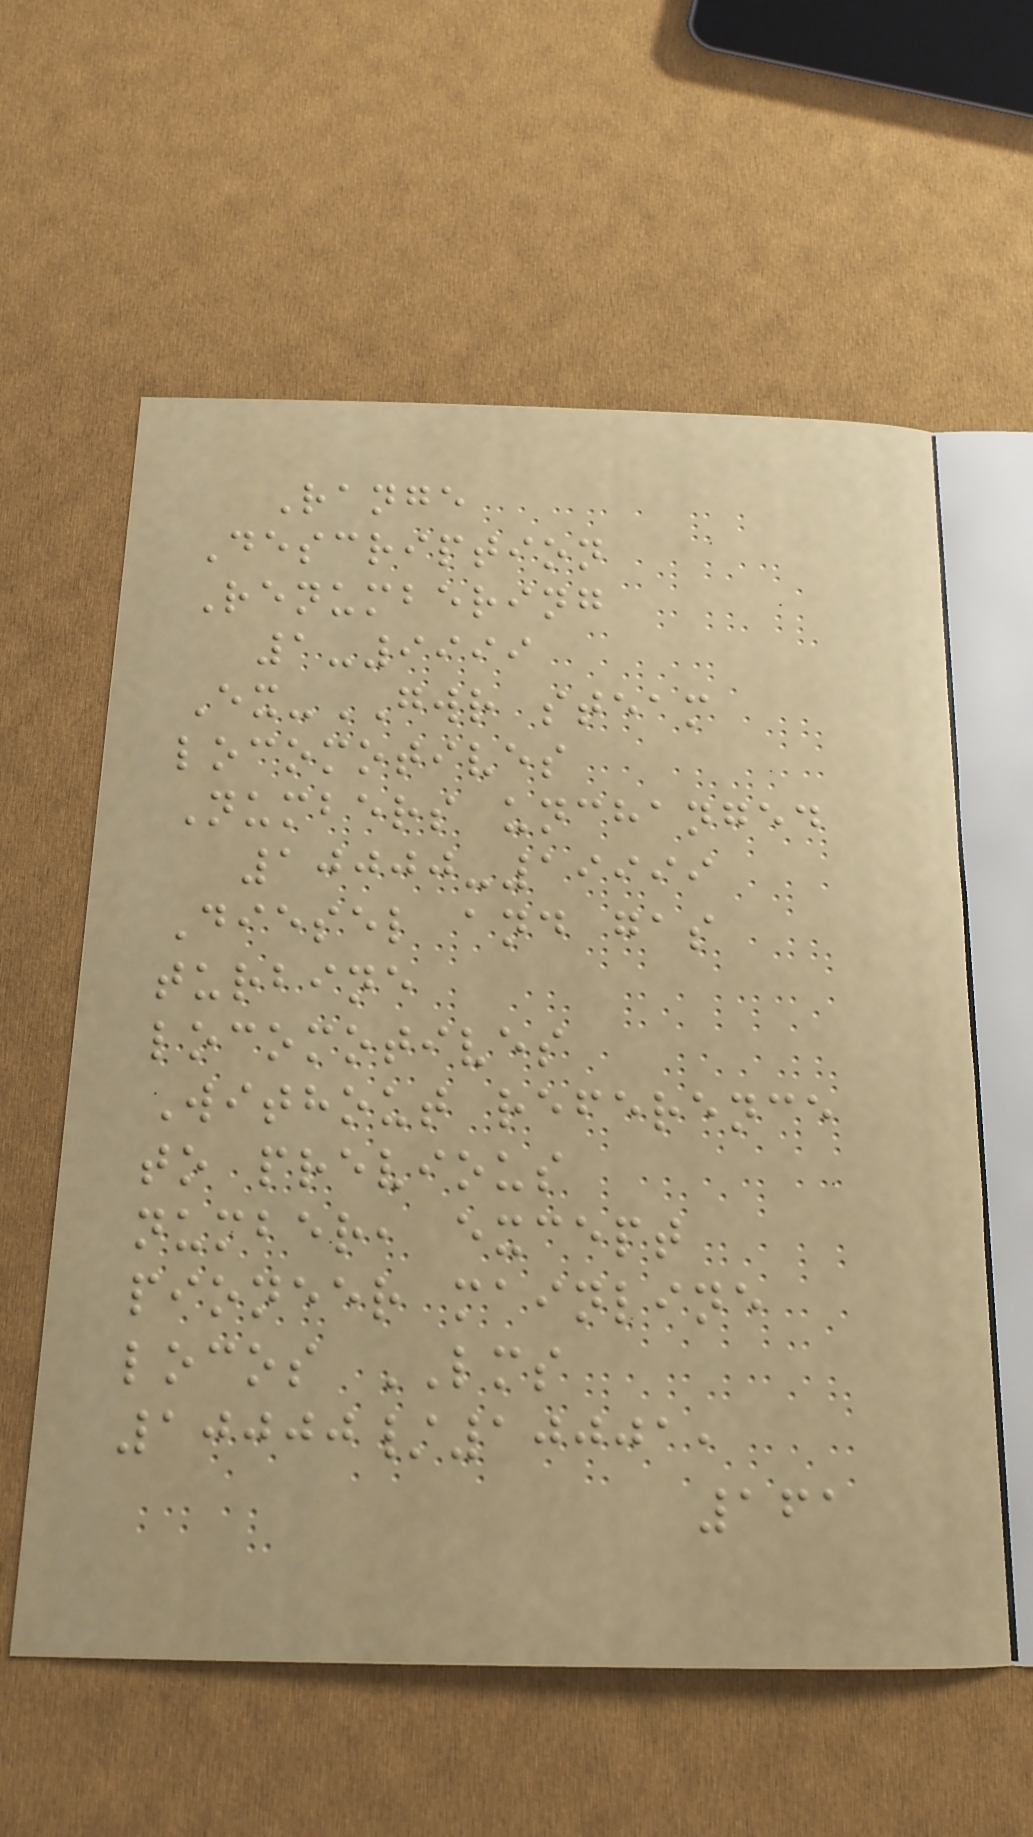Range
Description
Renumbering
1-9999
Ex-GWR steam
locomotives
Numbers unchanged
10000-19999
Diesel and gas
turbine
locomotives
Without reference
to previous
number, except
pioneer mainline
locos LMS
10000/10001,
161
